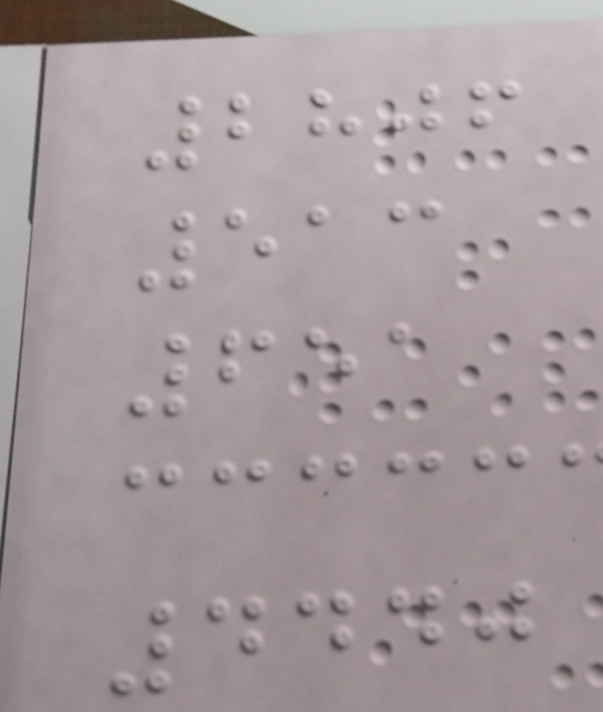2806
513
651
4440
